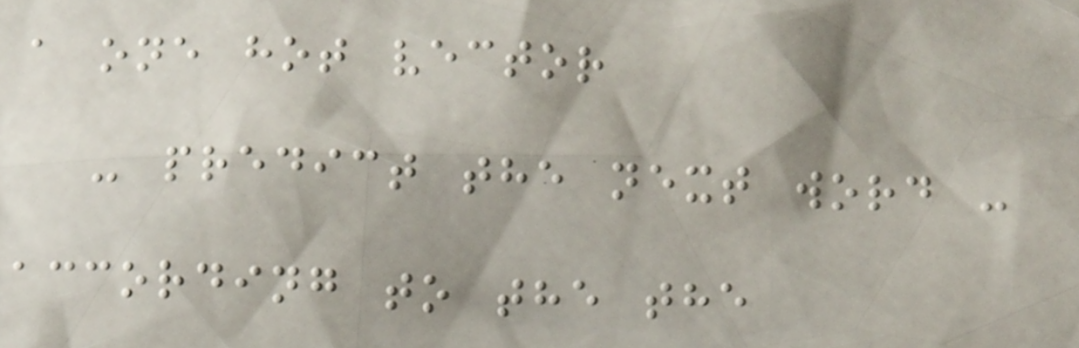a one hot vector
- predict the next word -
according to the the
